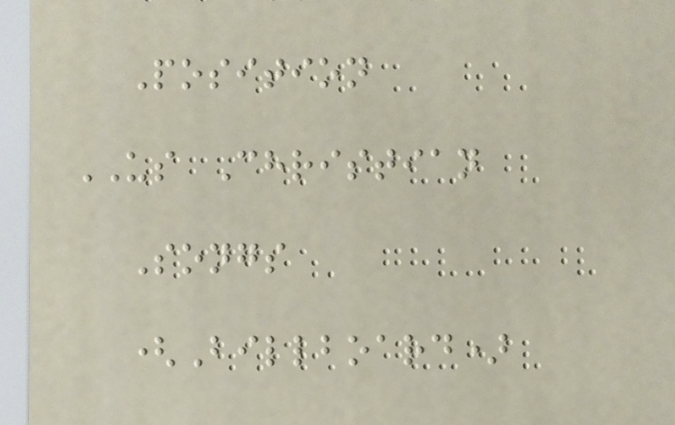Position
US Christian
Songs
(Billboard)
